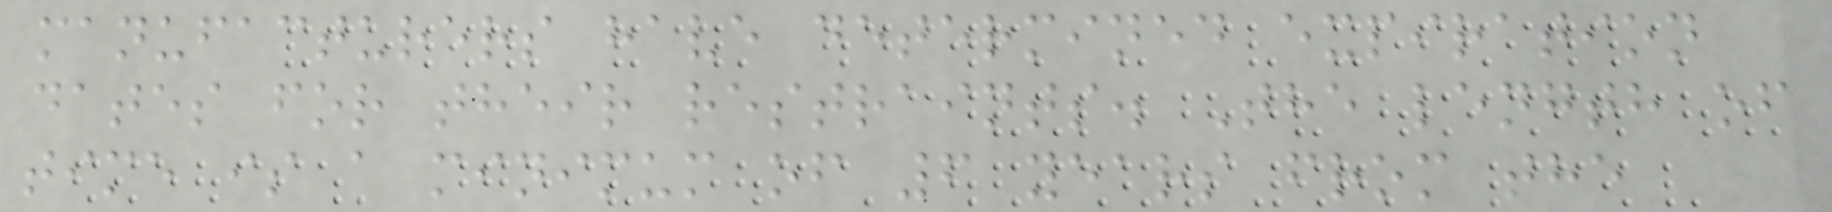manufacturers have determined expiration
dates for their restraints. The length of
time is a minimum of 6 years from the
